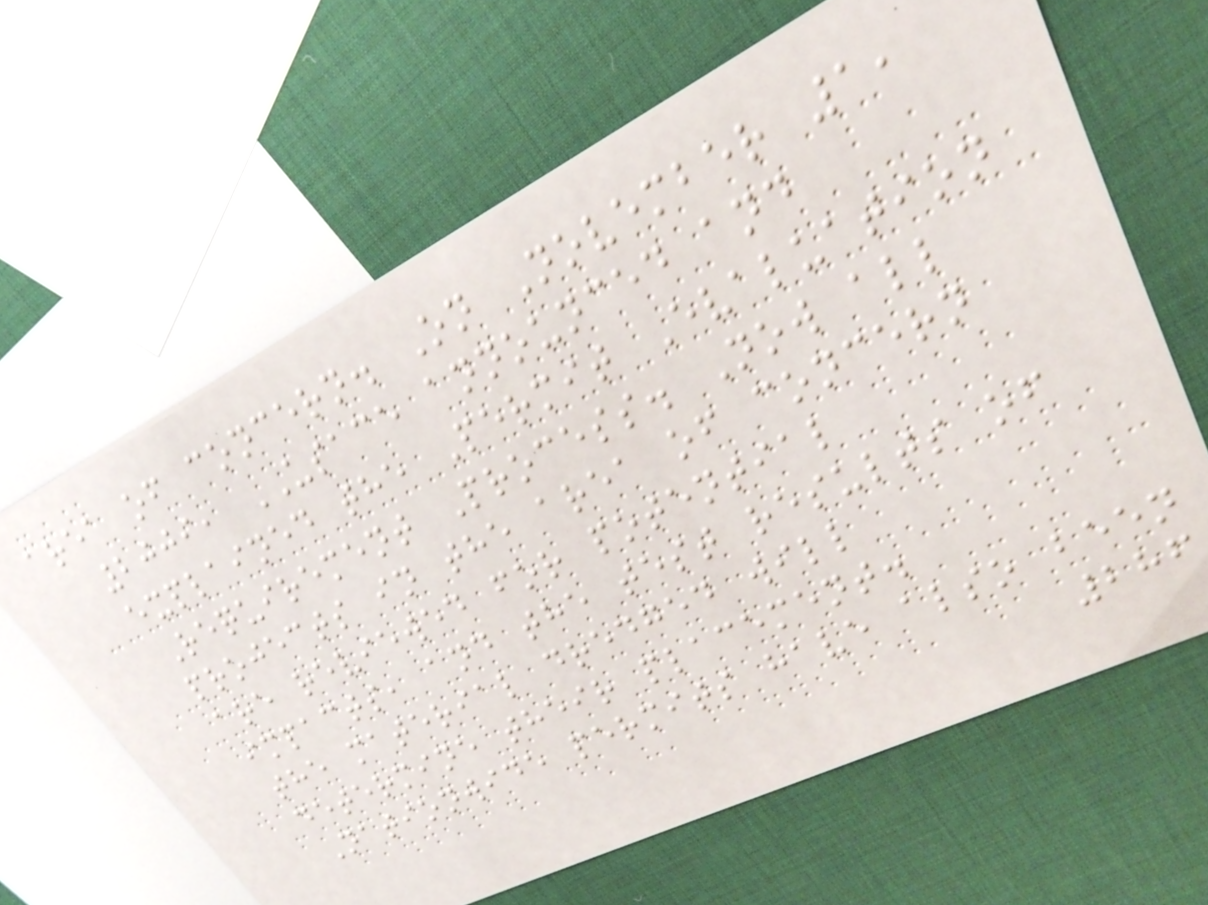area of concern. On November 1,
2009, USACE announced and
explained the Permit Evaluation
Requirement Process. Now all
projects in the area of concern
are reviewed for potential
impacts, and the test results of
the material dredged will
determine their placement.
Nationwide permits have also been
286
